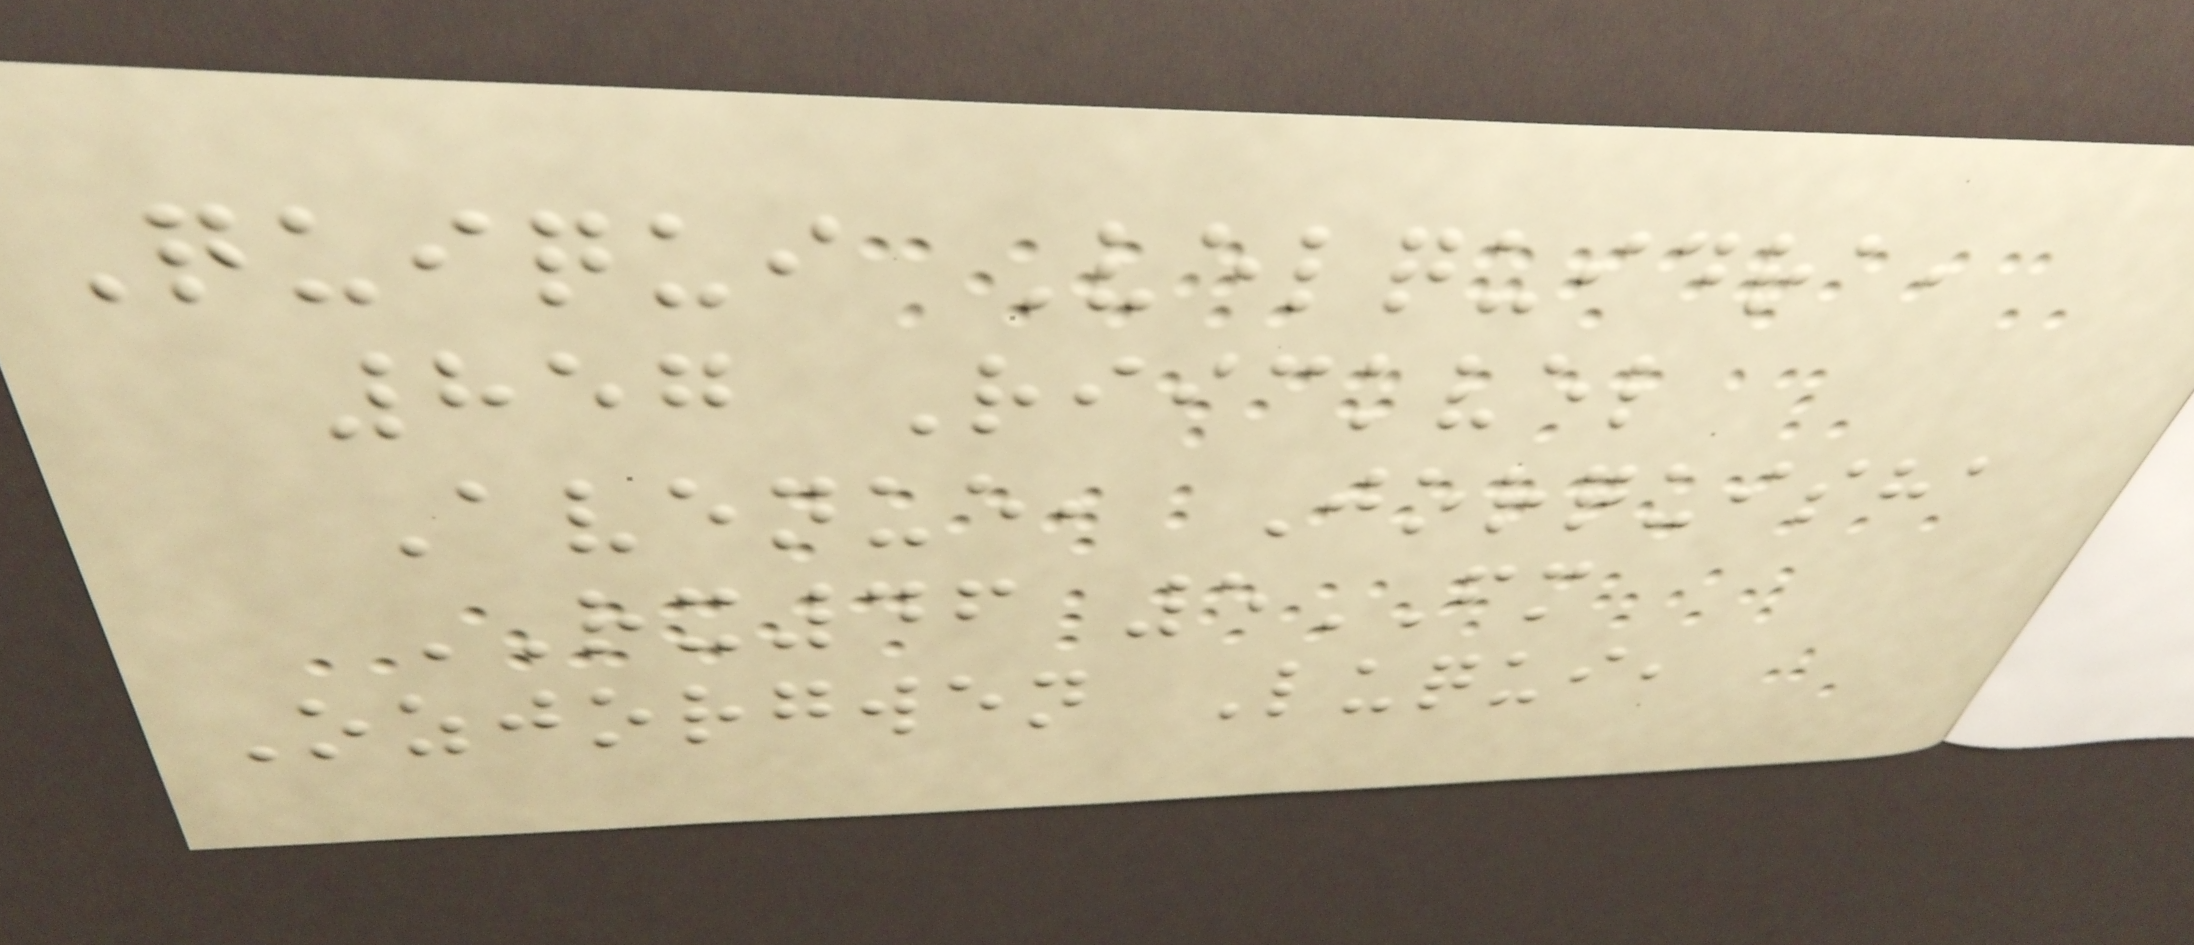Quiqui Velquidra,
857 Riickvel
Avenue, Jorquisha
RX46 5FM
Ozjorgwen Luqui,
